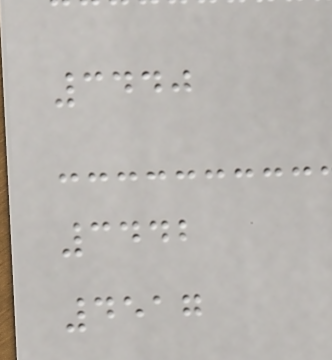3440
3442
4517
